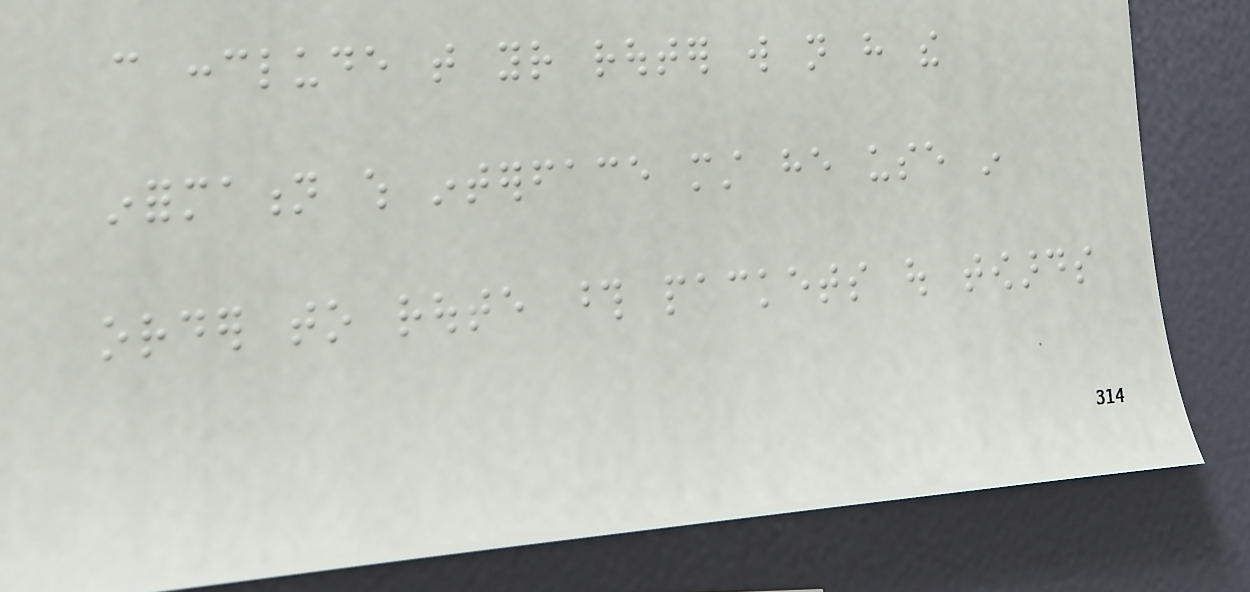can conclude that your router will not have the
information which interface must he use in
order to route those packets out towards
